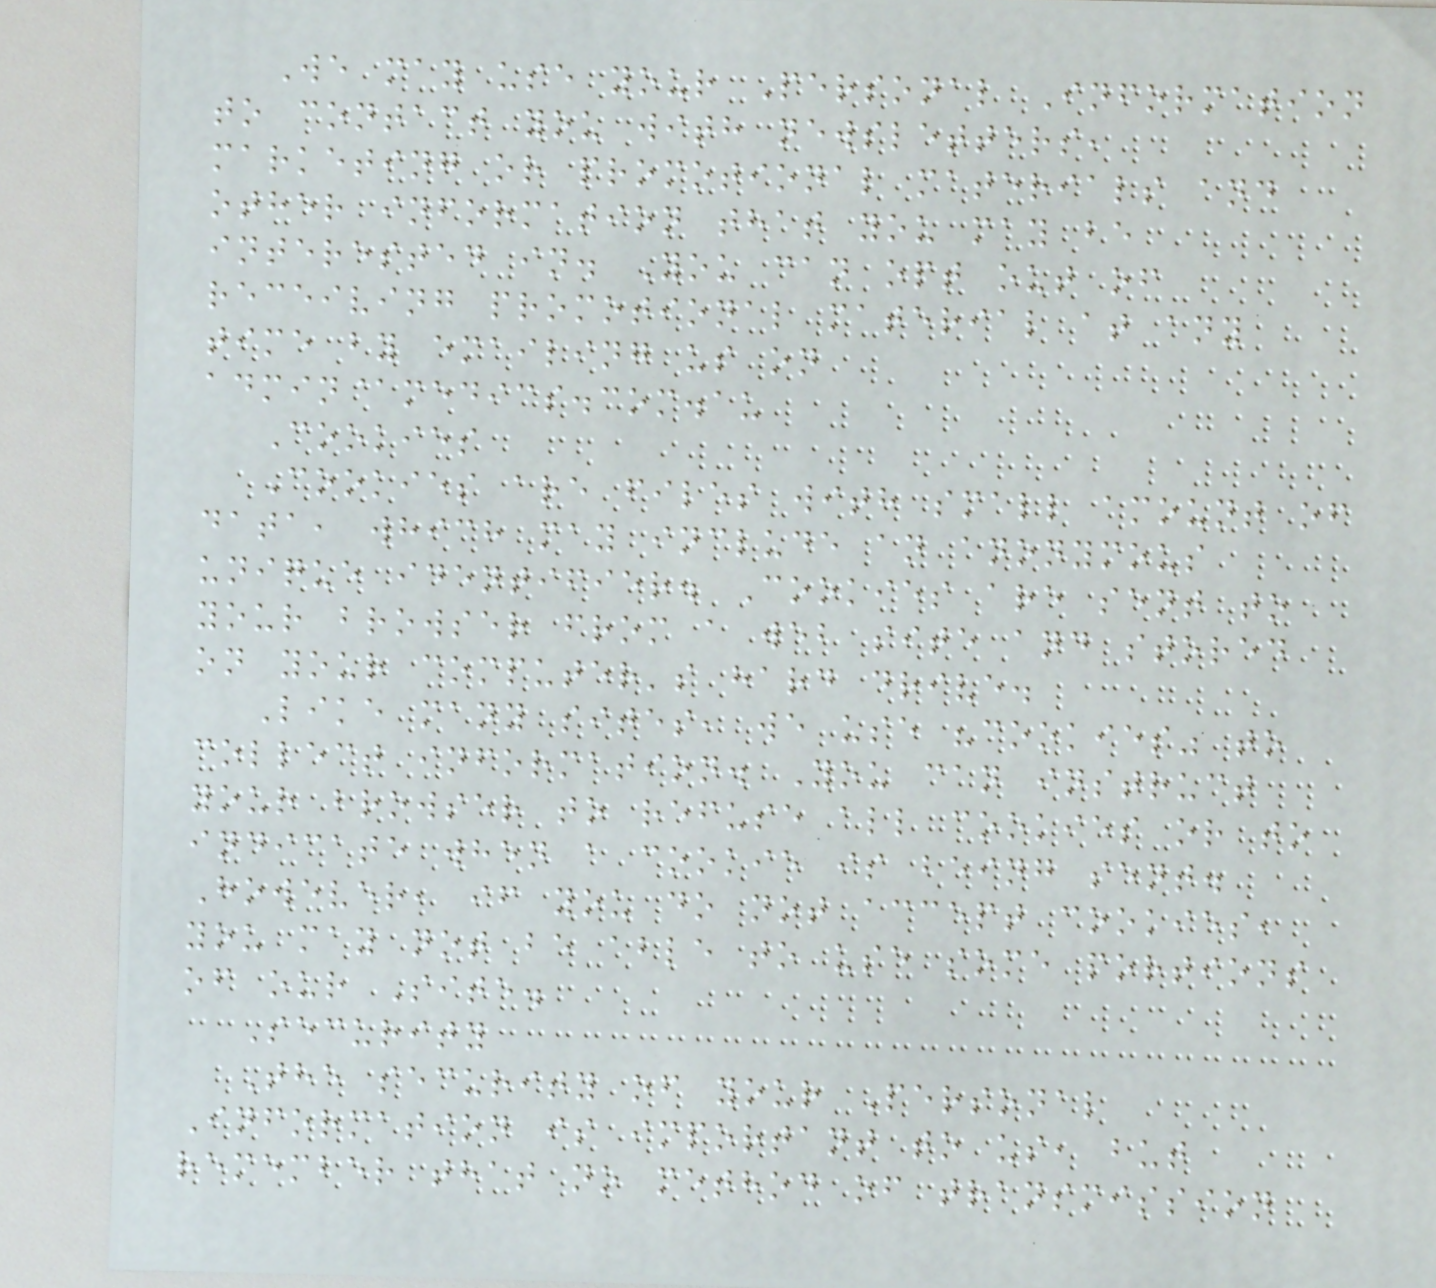We may use your Personal Information
to contact you with newsletters,
marketing or promotional materials and
other information that you may be
interested in. You can opt out of
receiving promotional material at any
time by emailing us on
admin@medics.com.au
Cookies
Cookies are files with small amount of
data, which may include an anonymous
unique identifier. Cookies are sent to
your browser from a web site and stored
on your computer's hard drive.
Like many sites, we use "cookies" to
collect information. You can instruct
your browser to refuse all cookies or to
indicate when a cookie is being sent.
However, if you do not accept cookies,
you may not be able to use some portions
of our Site.
Security
The security of your Personal
Information is important to us, but
remember that no method of transmission
